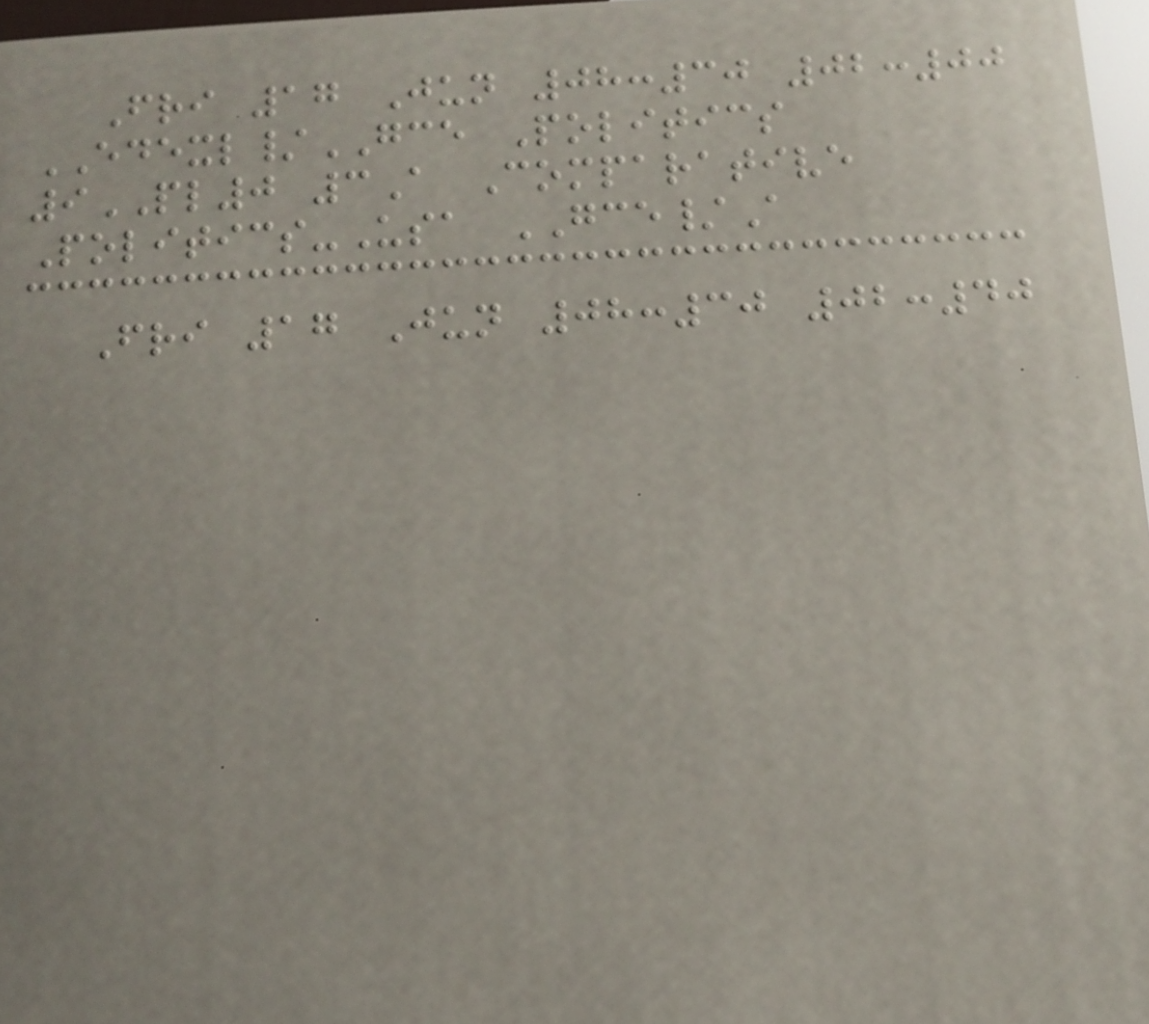Fri 17 Jun 08:30 02:00
EDEXL/GCE Politics
9PL0 3A Comparative
Politics-Usa GCE/A
Fri 17 Jun 08:30 02:40
